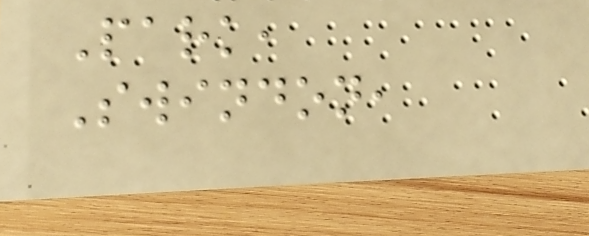Park,
Swindon,
